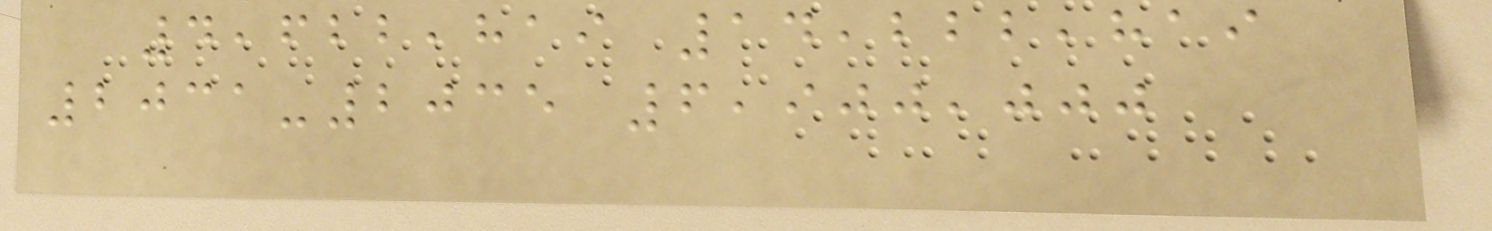4,622,819 14,222,819
2031-2035 6,900,000
